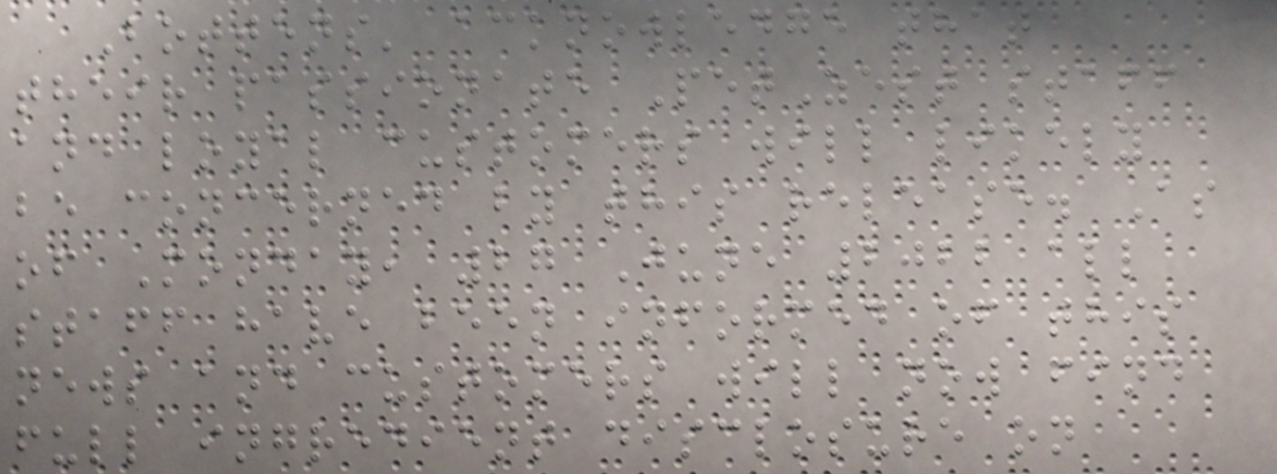Bottens' acknowledge that
their passionate PetZest staff
and loyal customers will likely
be concerned by this release. As
of Monday, 27 June 2022 all
staff have been informed of this
news and customers will now find
full ingredient disclosure on
